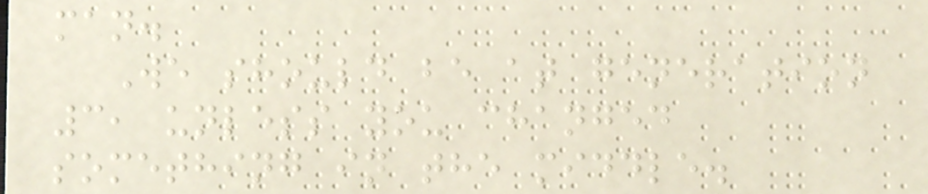man.
We should be at generation
3, unless you changed
something in the middle.
